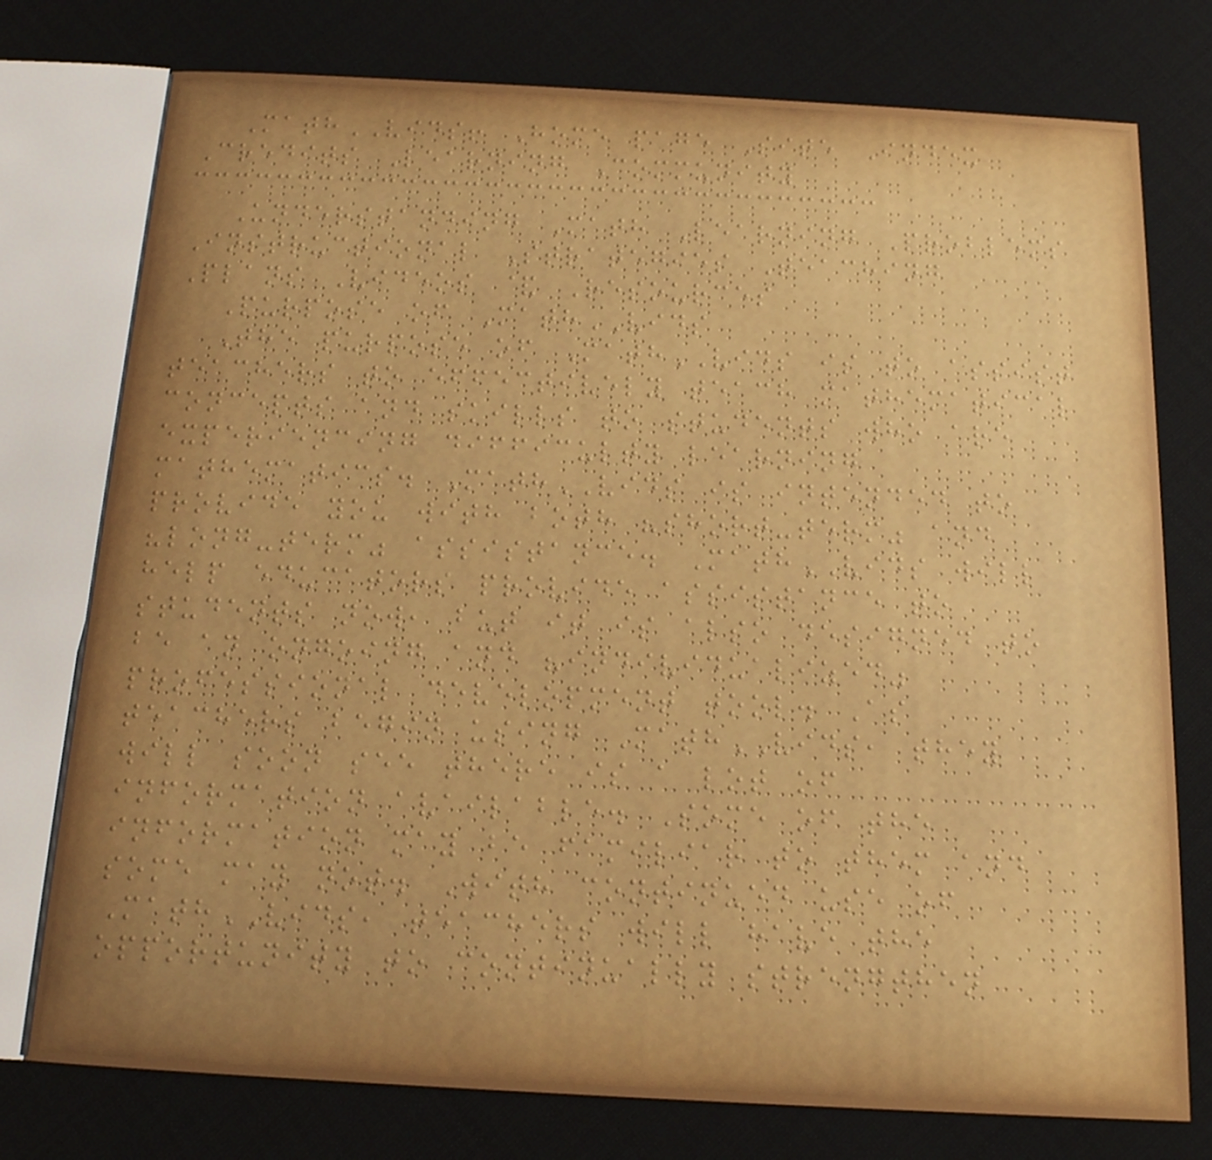MathVIDS! Home page Site Index
Credits Learning Community
Understanding Math Learning Problems
Instructional Strategies Teaching
Plans Videos & Resources
Purpose of MathVIDS
The purpose of MathVIDS is to assist
teachers to effectively teach mathematical
concepts and skills to students who are
experiencing difficulty learning
mathematics. MathVIDS is intended to
provide you with both "short-term" and
"long-term" assistance. MathVIDS will
help educators provide assistance to
students now, but it is also designed to
be an ongoing and "individualized"
professional development tool. As
teachers begin using MathVIDS, they
will soon see there is a lot of
information available. Some of the
information may be familiar to them and
some may not. With continued use of
MathVIDS, teachers will have the
opportunity to continually strengthen
